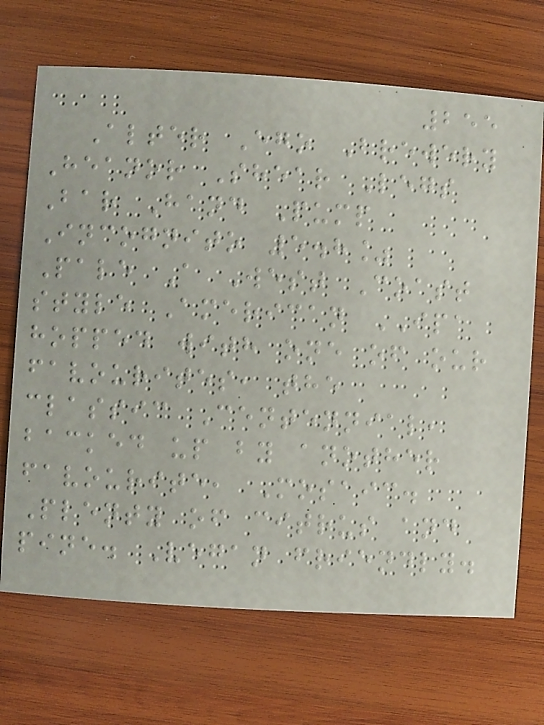255
Alter Ego Brewery
Heanor Shear Legs
Bar Hand Pump
Incognito 5.8%
Pale A West Coast
style American IPA
hopped with one of our
favourites, the
classic Centennial,
backed up by another
favourite, Mosaic.
Plenty of citrus and
pine. Vegan friendly.
